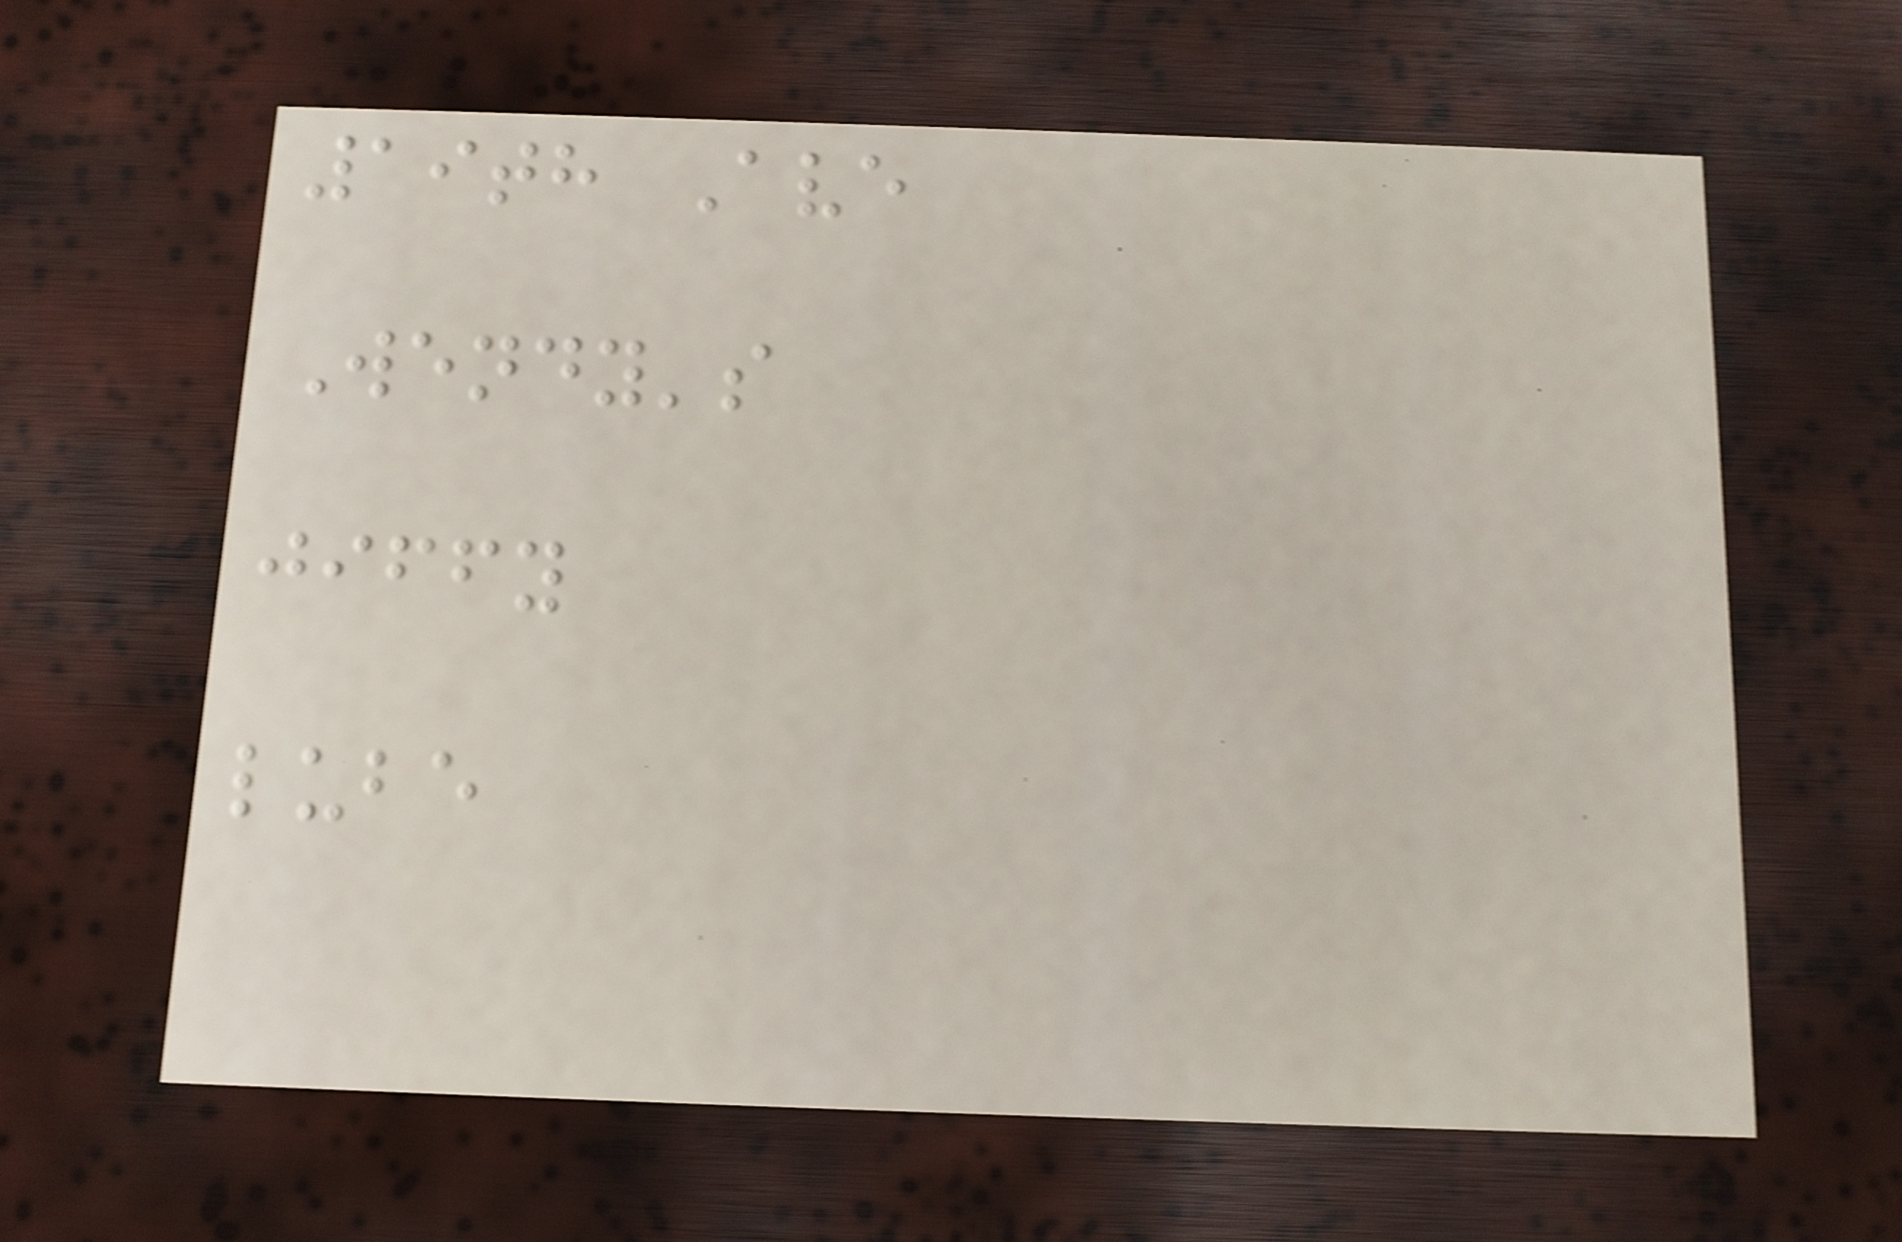19th Ave
Wendy's
jiffy
lube
